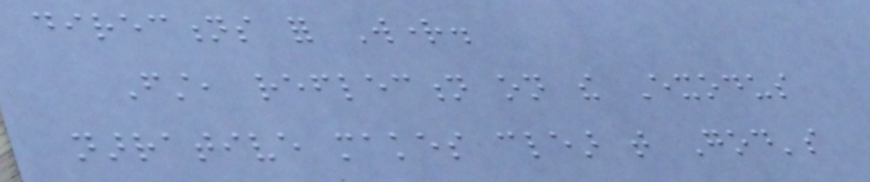directions for Wright.
First, reflection on the Exodus
narrative makes clear that God's
